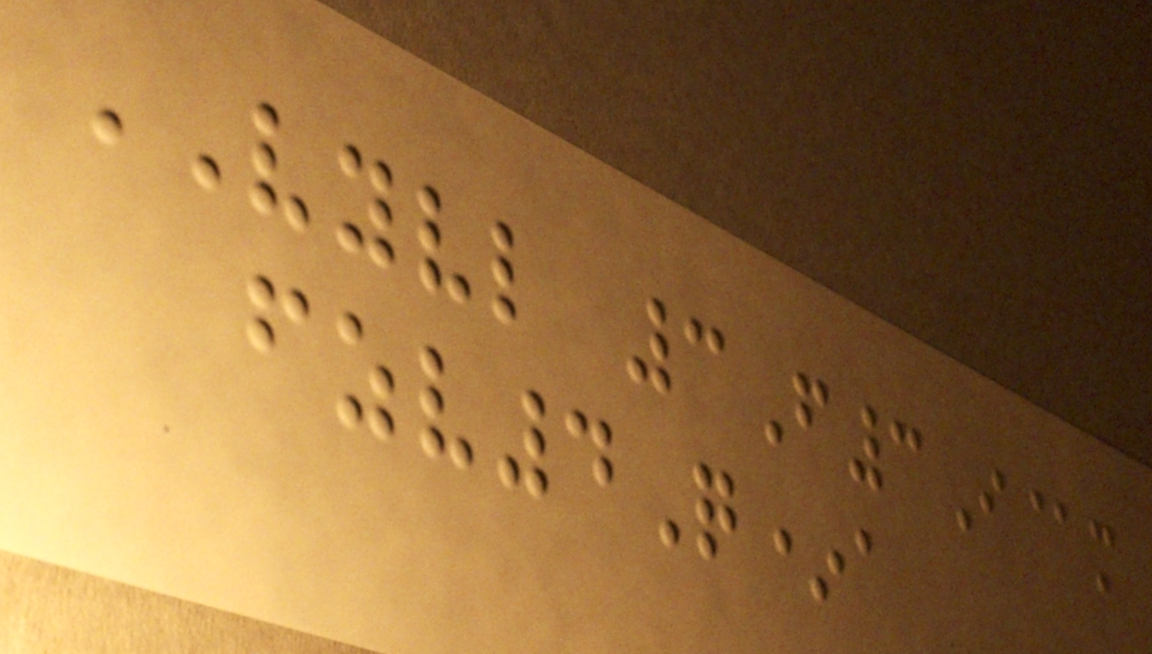VYVL 3F3I@m
fzv4Q*a
